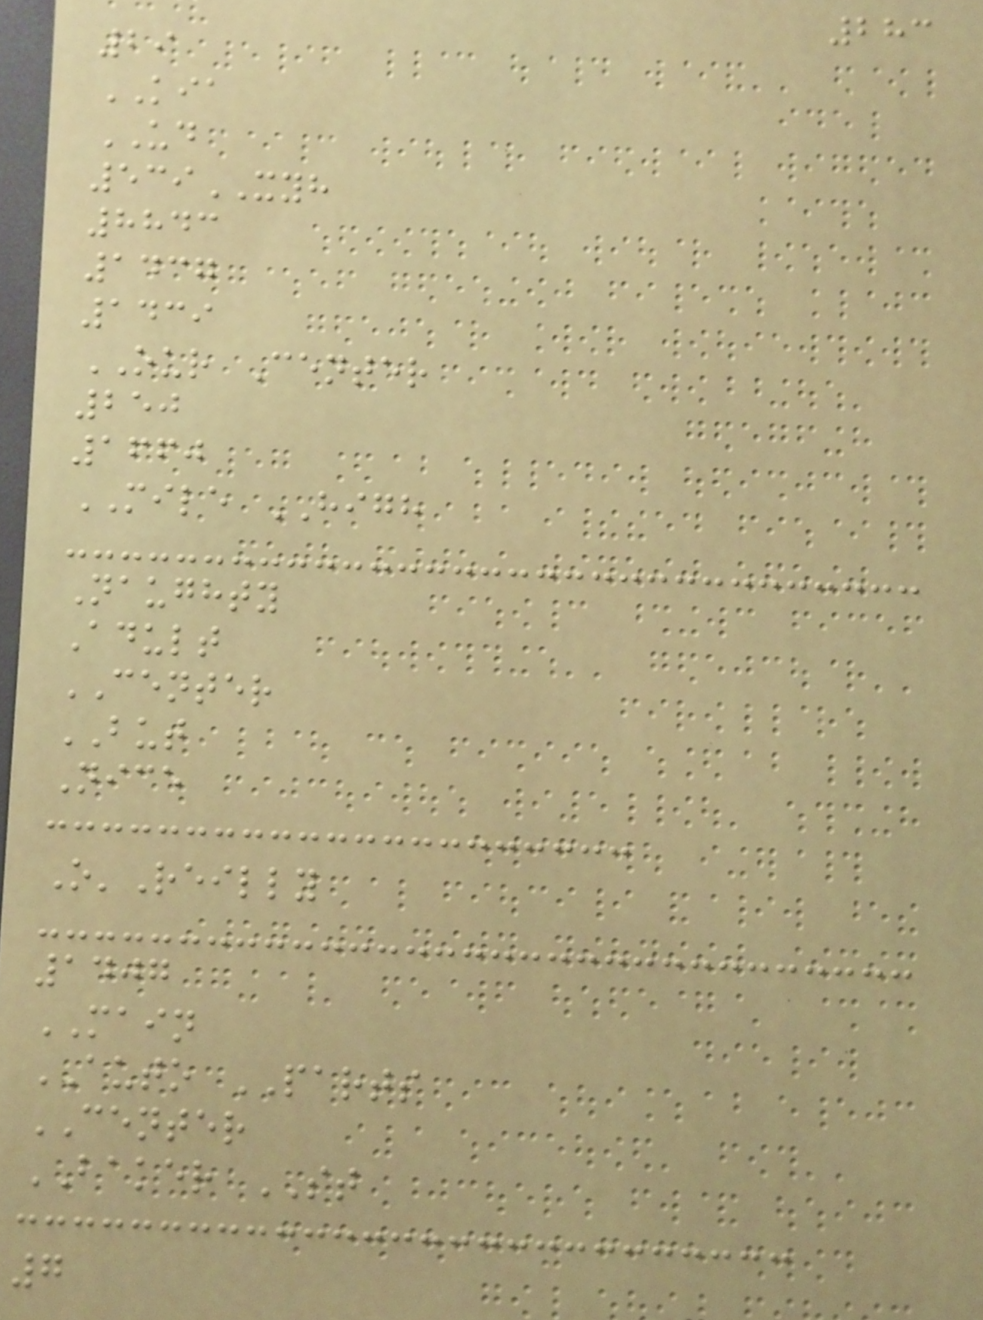283
29
KIA
UD
539XYH
8843
1437
1439
OUR Center
250
1660
MILE HIGH
Naughty
Adult
CENTER
BUT
Nice
O'Reilly
1407
MAIN
AUTO PARTS
CENTER
BAKER ST
7
